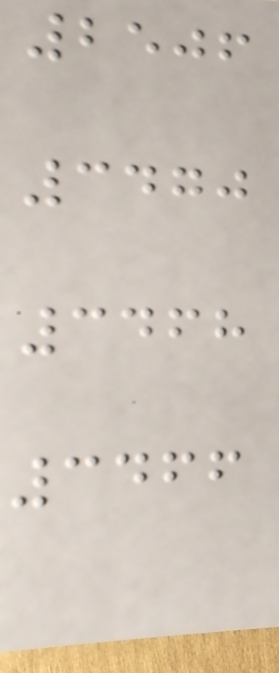2506
3470
3468
3466
